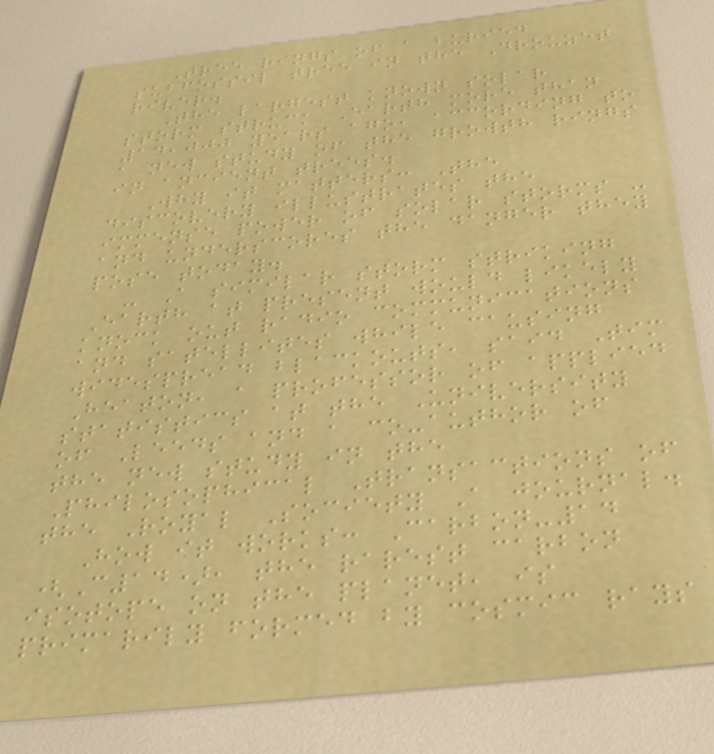Tree rings of a buried
subfossil tree in the Drouzet
river.
The largest known solar
storm struck Earth more than
14,000 years ago, according to
a new study of the growth rings
in ancient trees.
Why it matters: The
discovery illustrates the
immense power of solar storms -
and underscores the danger they
pose today.
- A similar storm striking
Earth at present would likely
knock out radio communications
and satellites while causing
widespread blackouts, said Tim
Heaton, a professor of applied
statistics at the University
of Leeds and a co-author of
the new study in the
Philosophical Transactions of
the Royal Society A journal.
How it works: Carbon-14
(C14), the rarest carbon
isotope on the planet, is
primarily formed by cosmic rays
